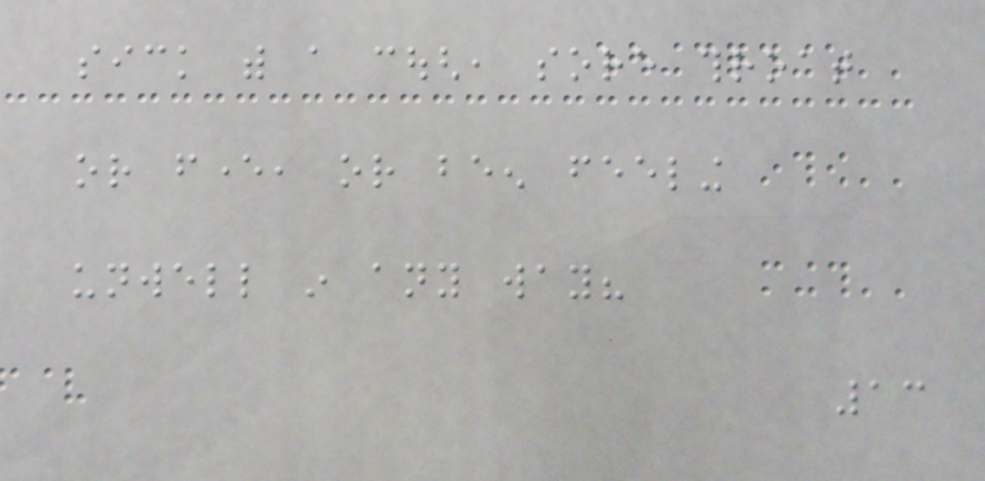sick with a cough, sore throat
or fever, or been feeling
unwell in any way?
13
